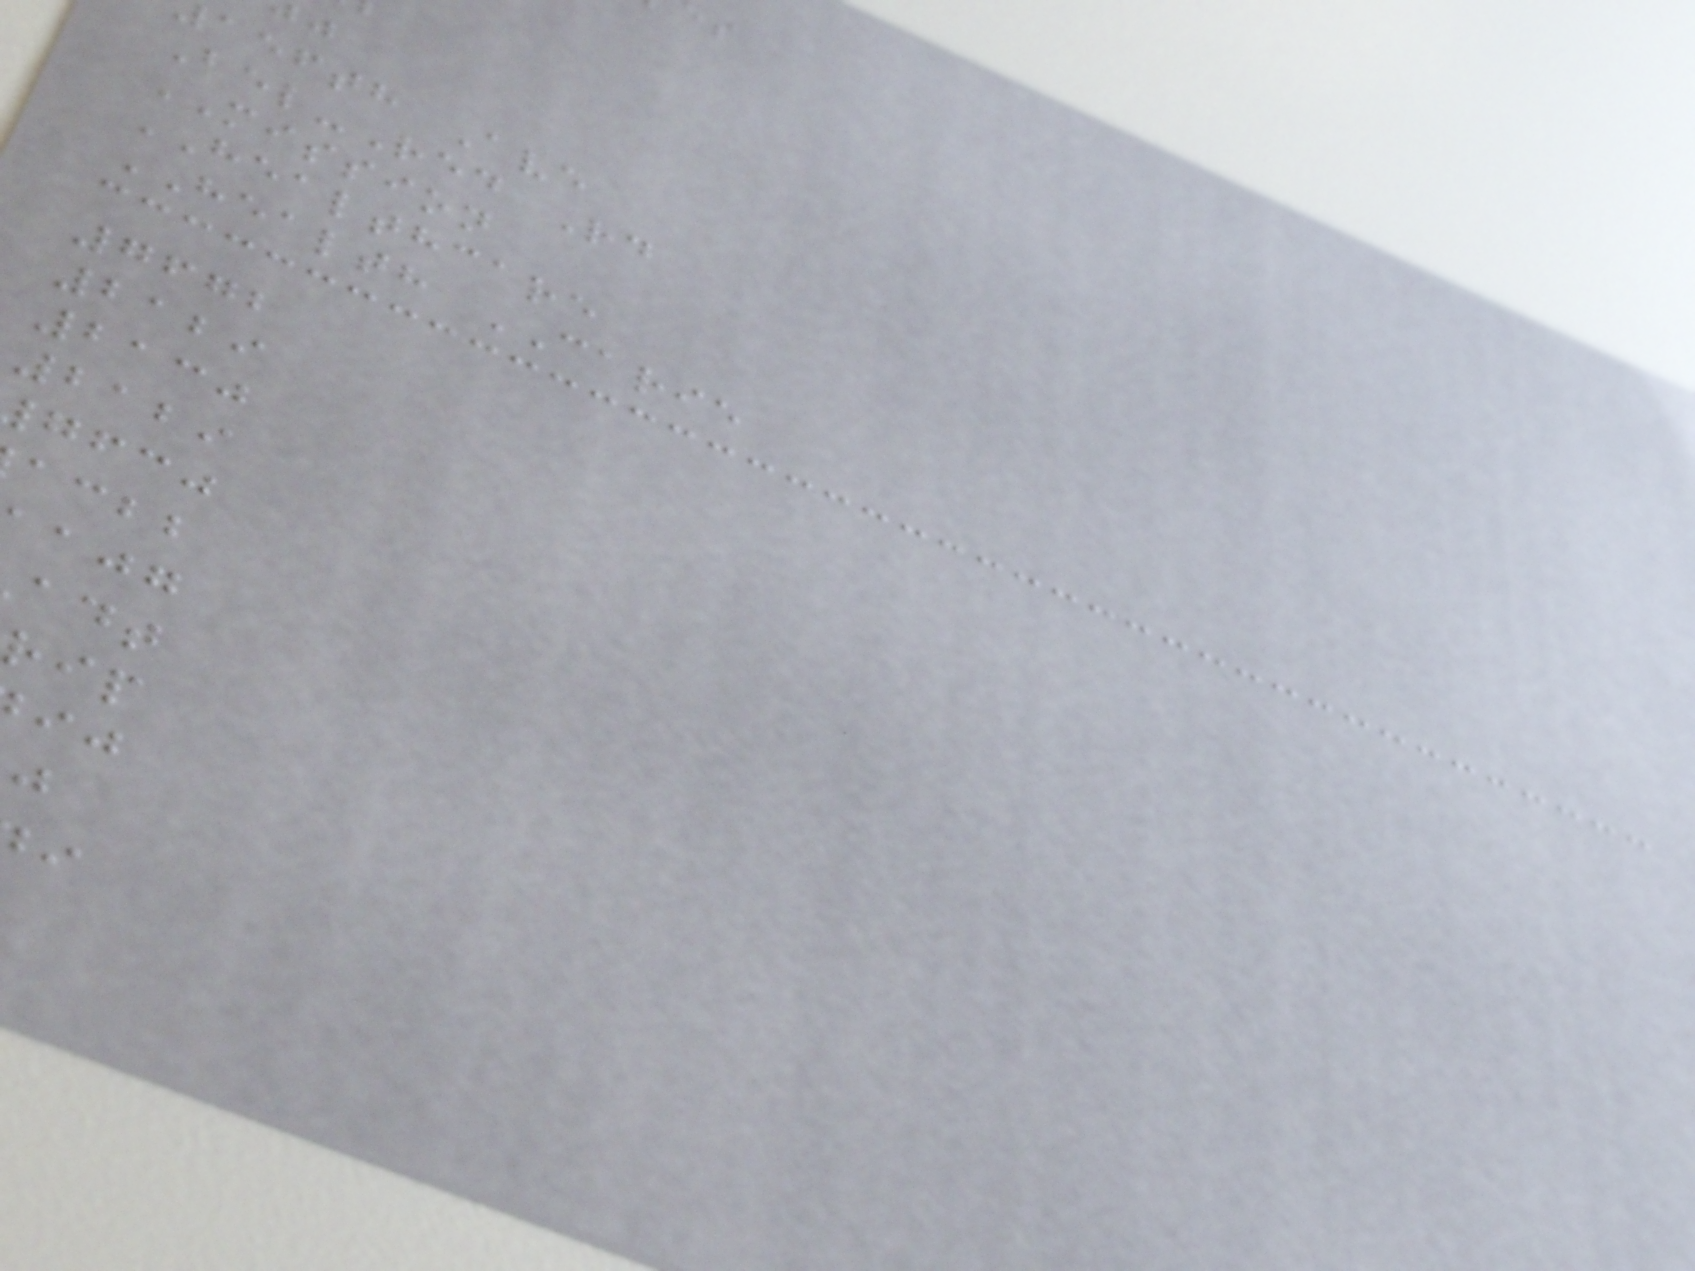aefth Ave
Bel-Red Rd
MISSION
HEALTHCARE
HEALTH CARIE
7672
2129
2130
2129
gfcj
acbb
